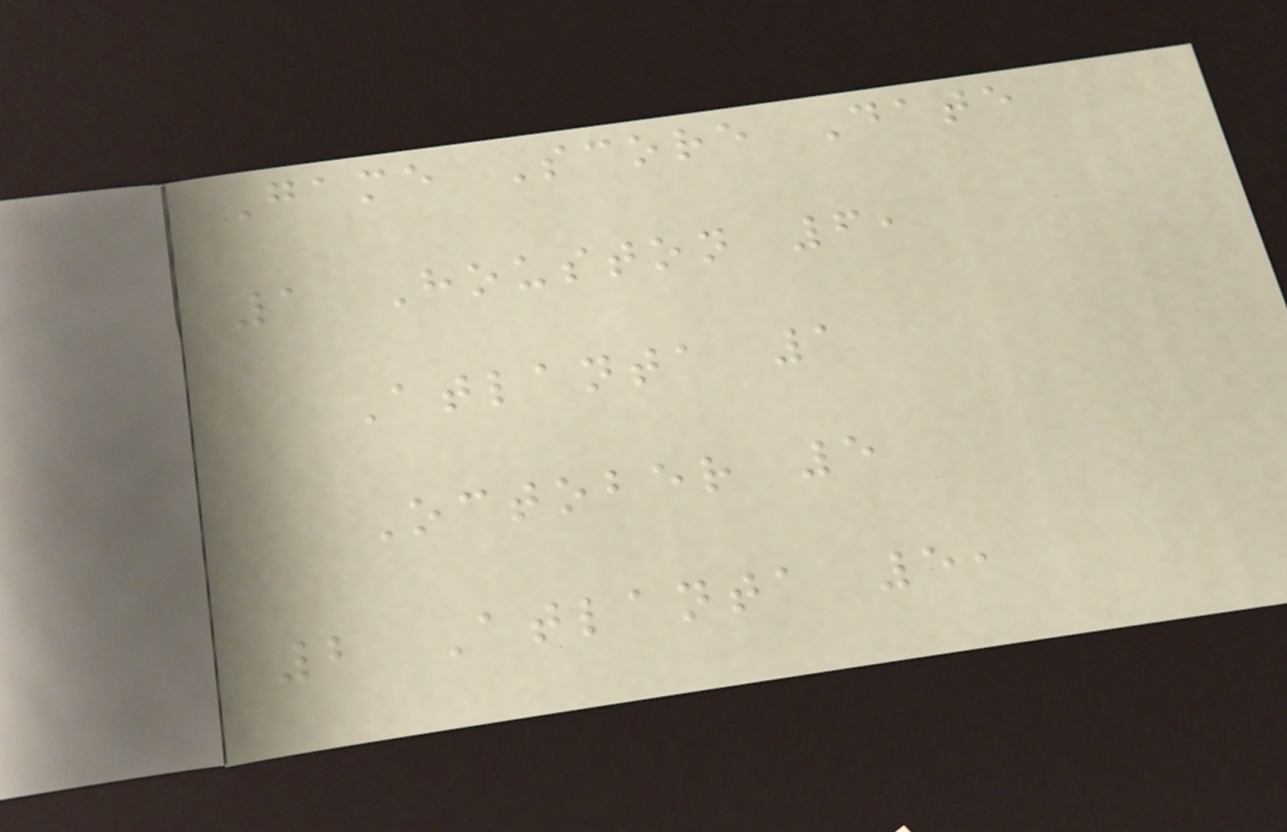Game Score Date
1 Houston 6,
Atlanta 1
October 5
2 Atlanta 5,
